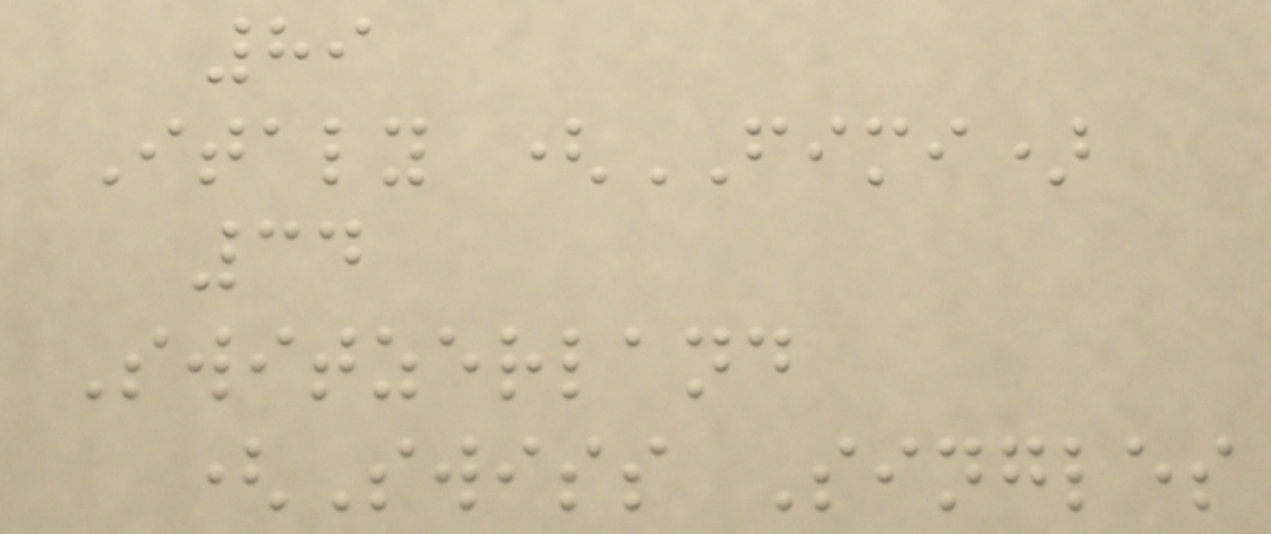89
Italy (FIMI)
34
Switzerland
(Swiss Singles
